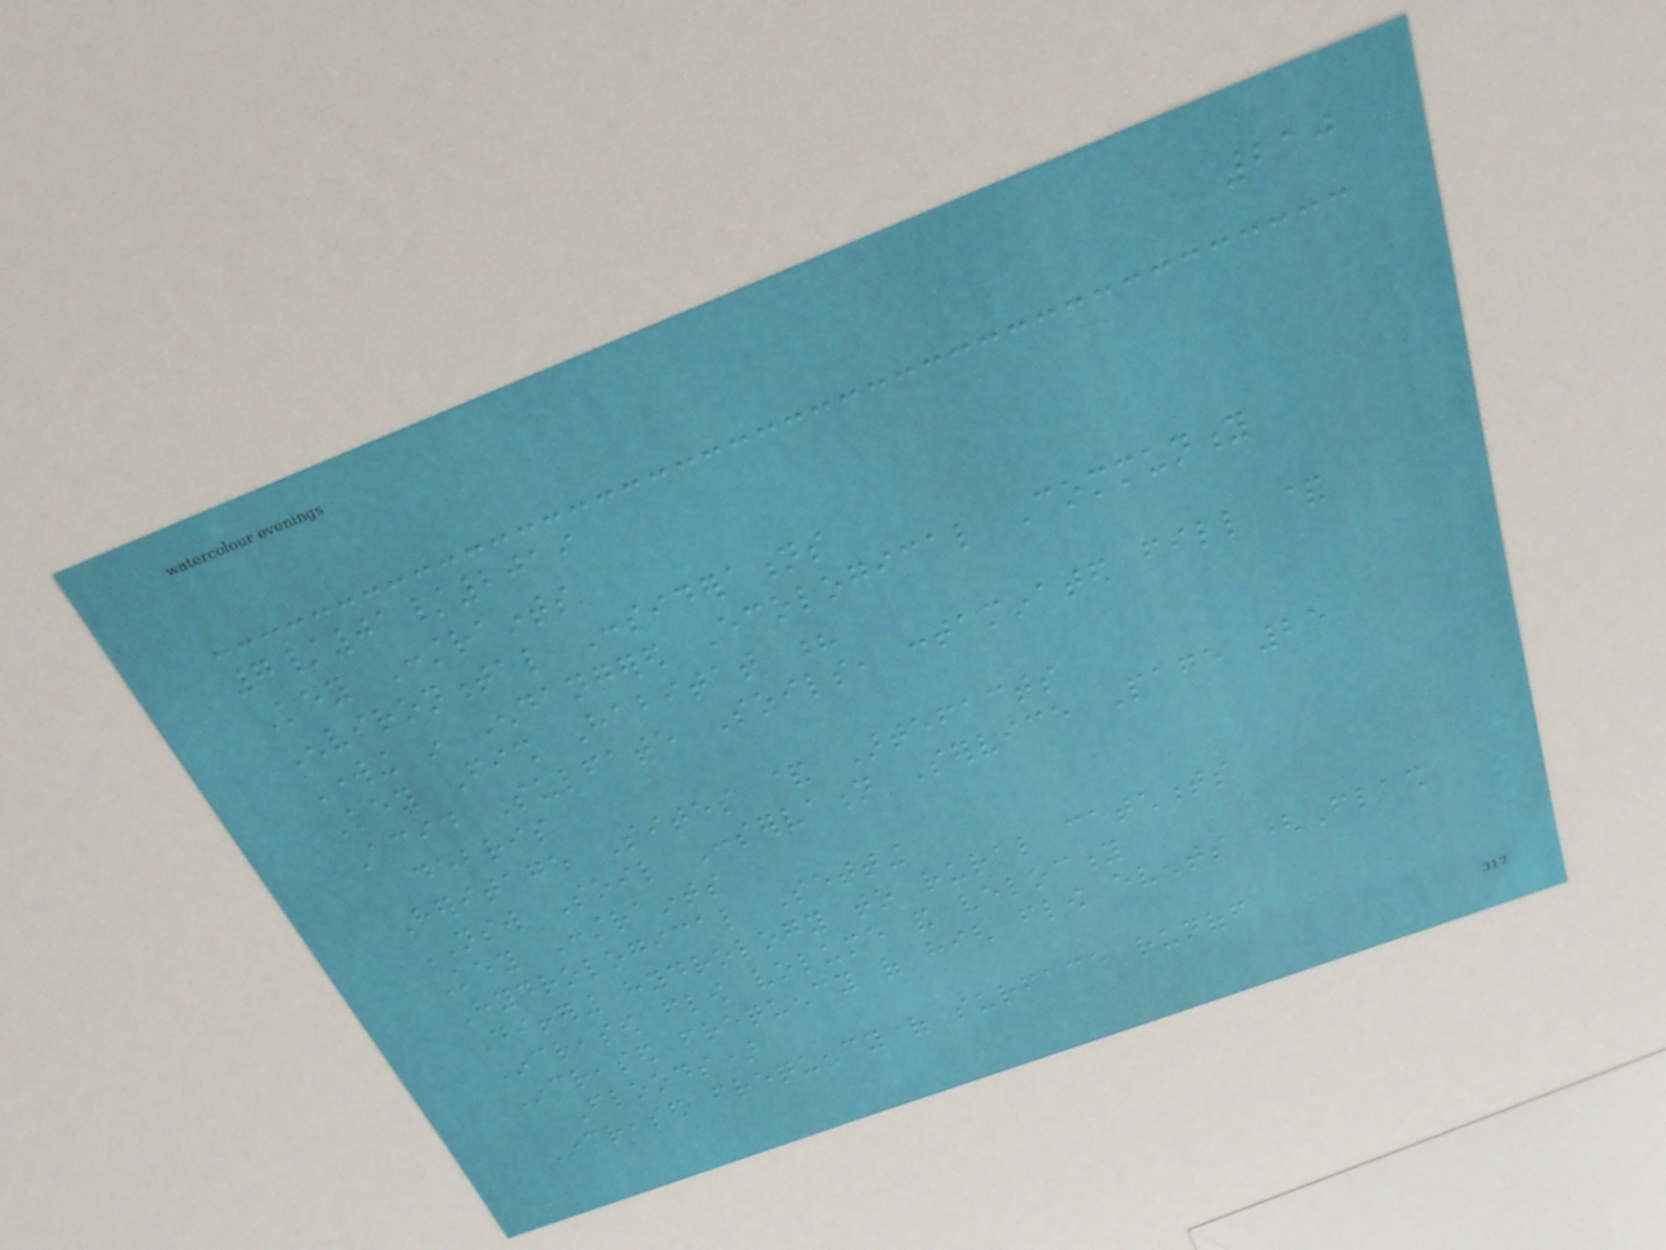210
7/01/2019
Key Constraints
Environmental Considerations
Working in Endangered Ecological Community
Key Fish Habitat ?
Acid Sulfate Soils, contaminated fill &
debris
Heritage Sites & Artefacts
NSW Soil Conservation Service Page 25
Key Constraints
Hydrological Setting
Differing hydrology to rural catchments
Increased flow volume and velocity
Increased frequency of high flow events (Flash
Floods)
Increased frequency of surface runoff
